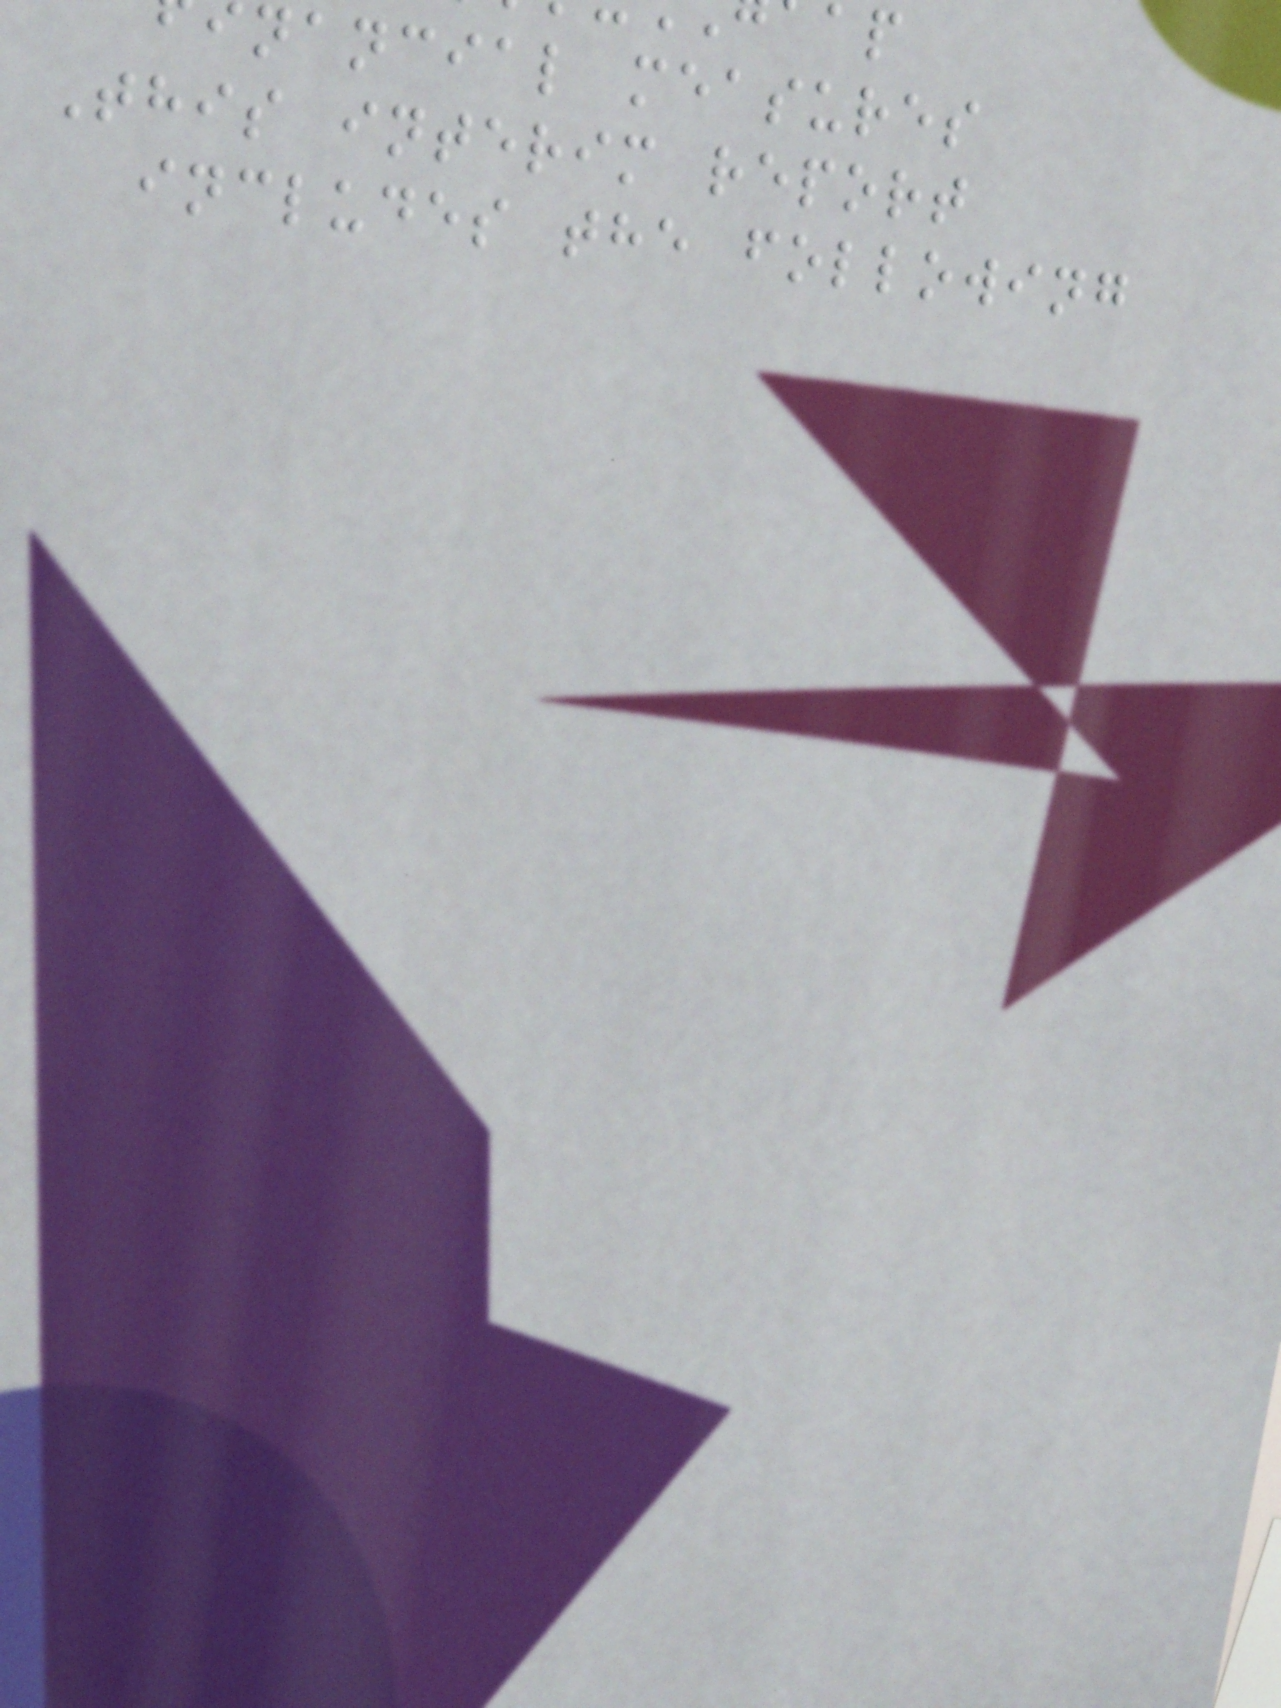nancial measures
This interim report
includes the following
